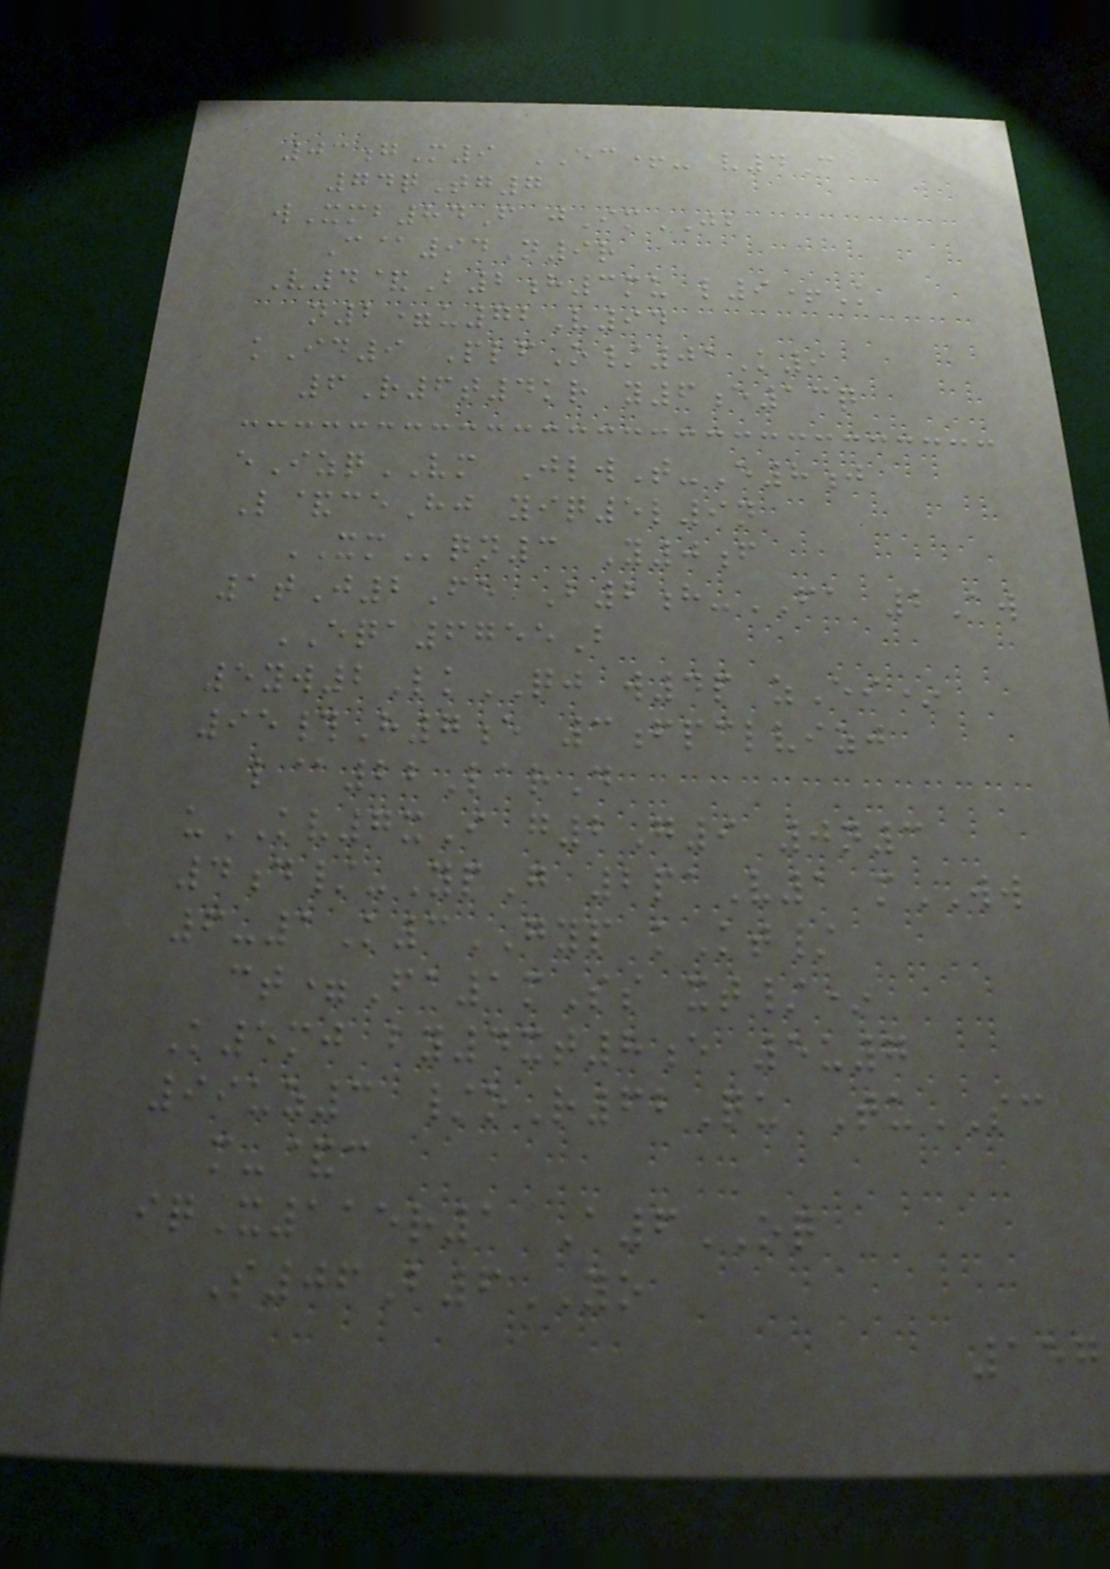03gM9 EC+- v4C
74qTg7
wXmb84F jImJB
C@94N9r
V4&B2h3mu l9+K
n2=u72V94
kId9 PlfO/01K9
6R6t4kr y6e13q
eIzqVM JlwT-E8j
L&ceHj yiq5l9n
XMqn3 Y0f
1tJ2Fe B2h-FA 2Aw
EQA6755B
5yw2LkQJ w4p zEi*
95#H7e 3fpclvizj
l@22LarD
uKV7xI g2G9 0n3
4d/-YpG 2paV1 mWW
6-1K3GYP kKt/
ct=Fa1mSs xt/*
K5mj by4xt8e 5u7
99uz3 /oR62Qu TuSC
m-&c
iqX115r1 A6OQ
S06B6YO
157
